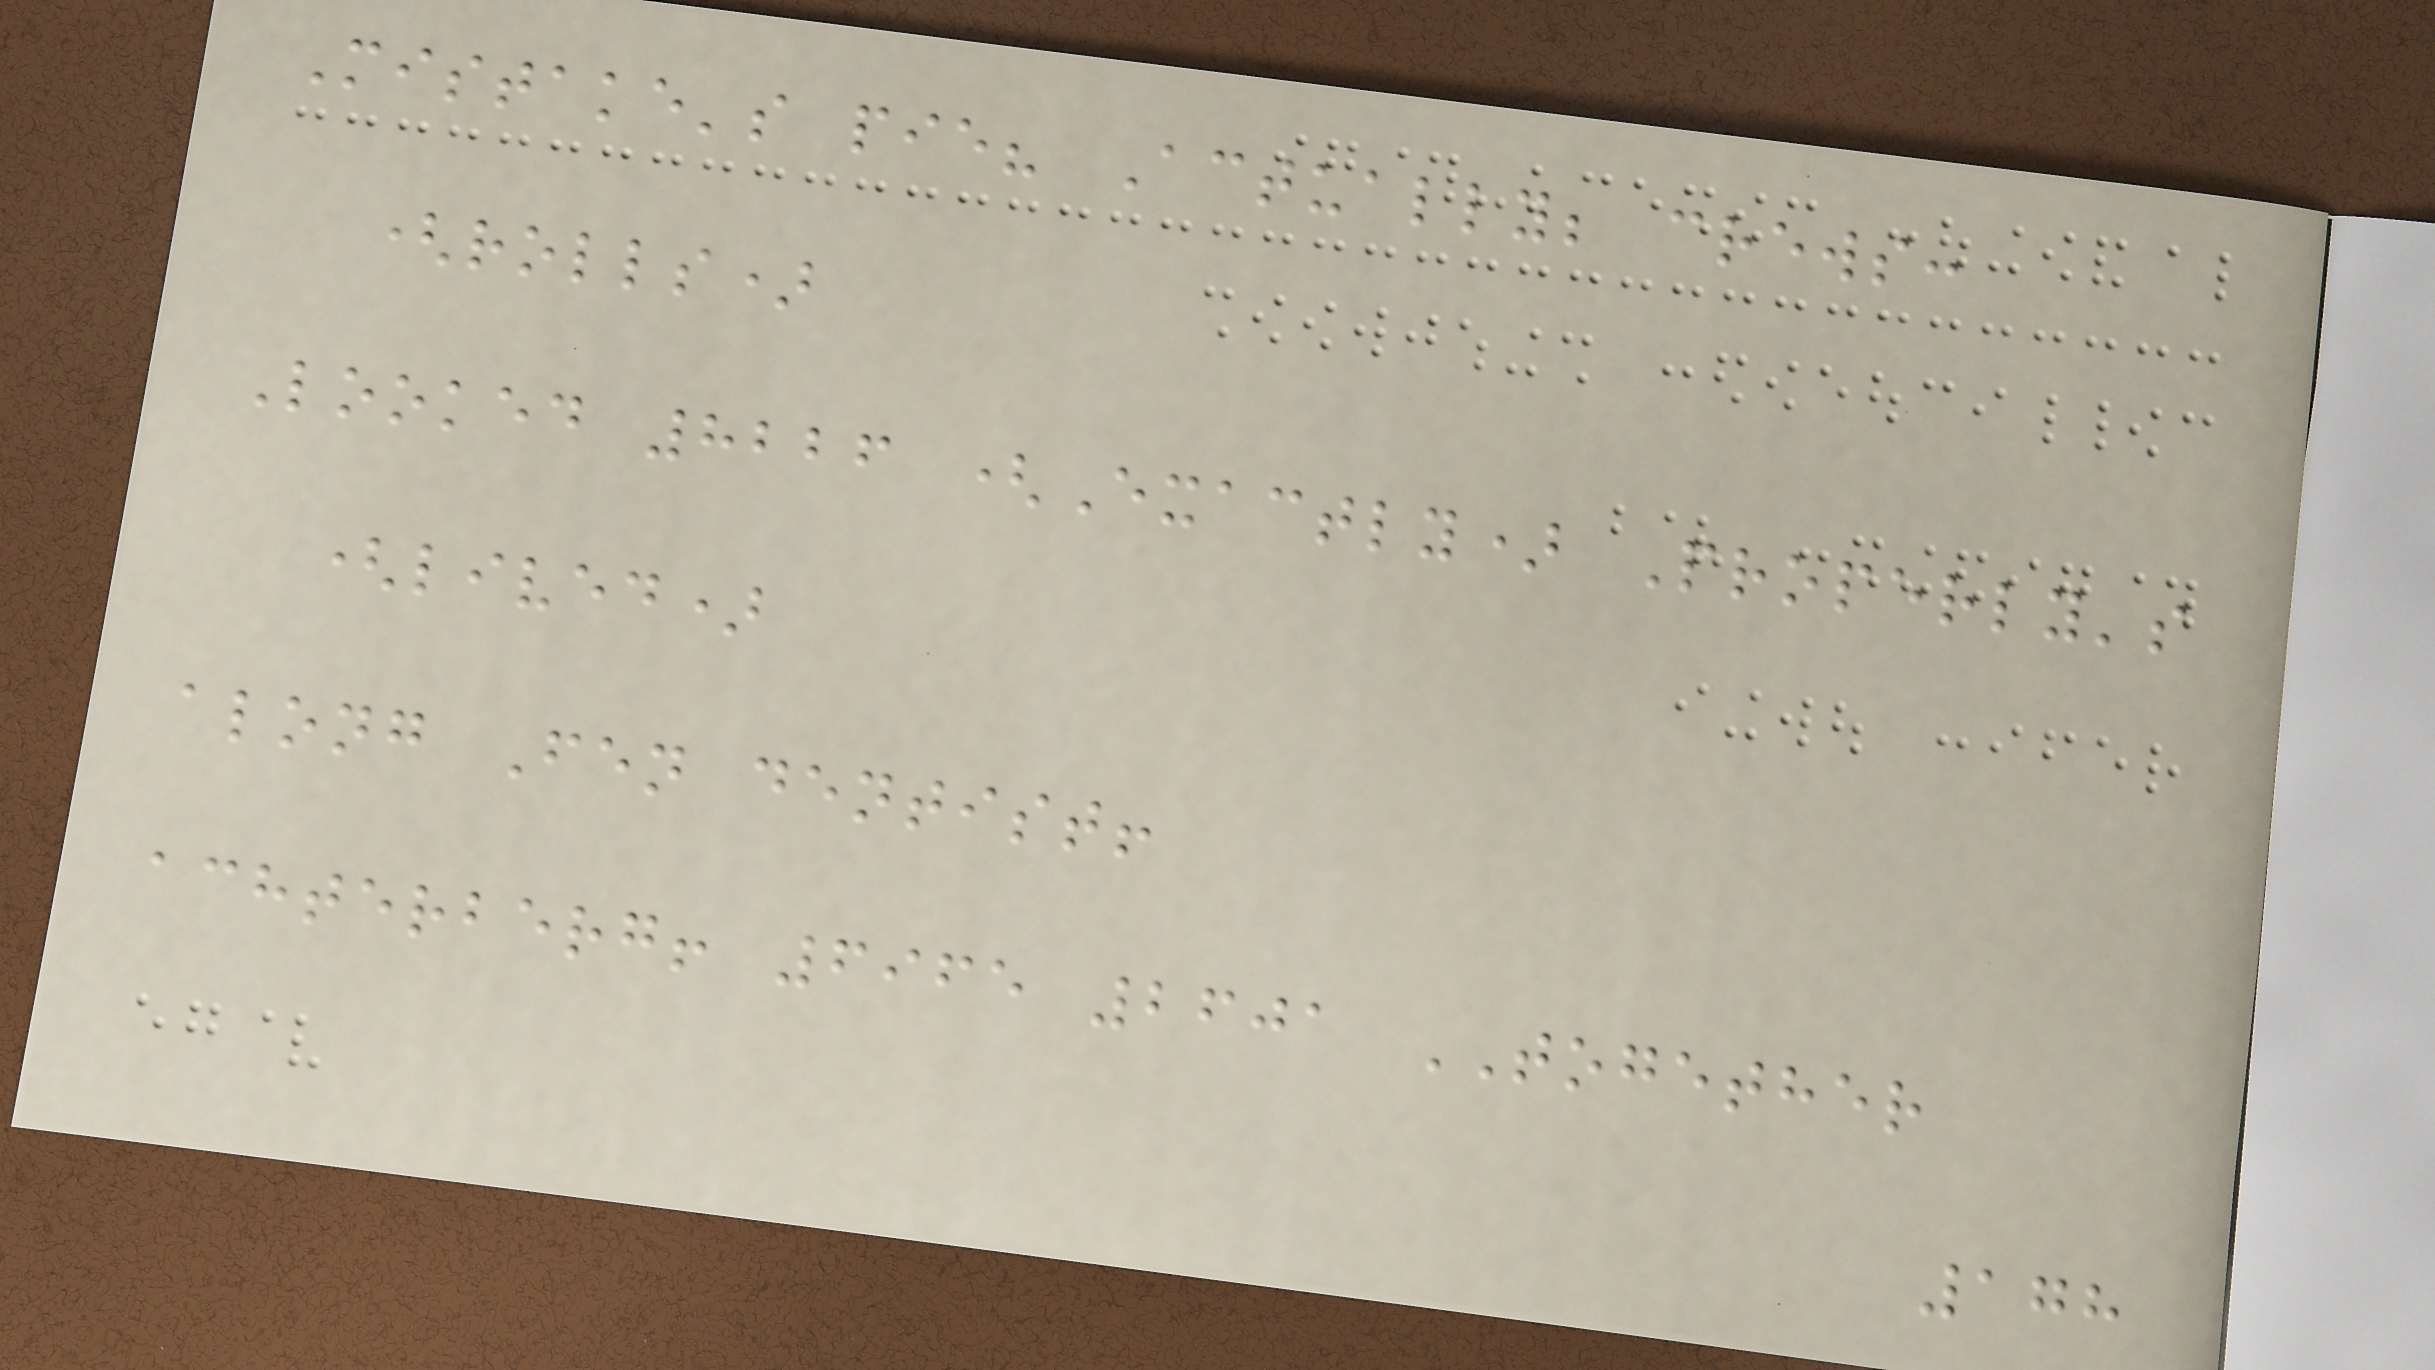Mistake's pie? Actually; crews:
(rolls)
Looked 8226 (Exactly) Properly's
(lived)
along Fen dentist!
achterberg! 6965 2601 TOGETHER
178
